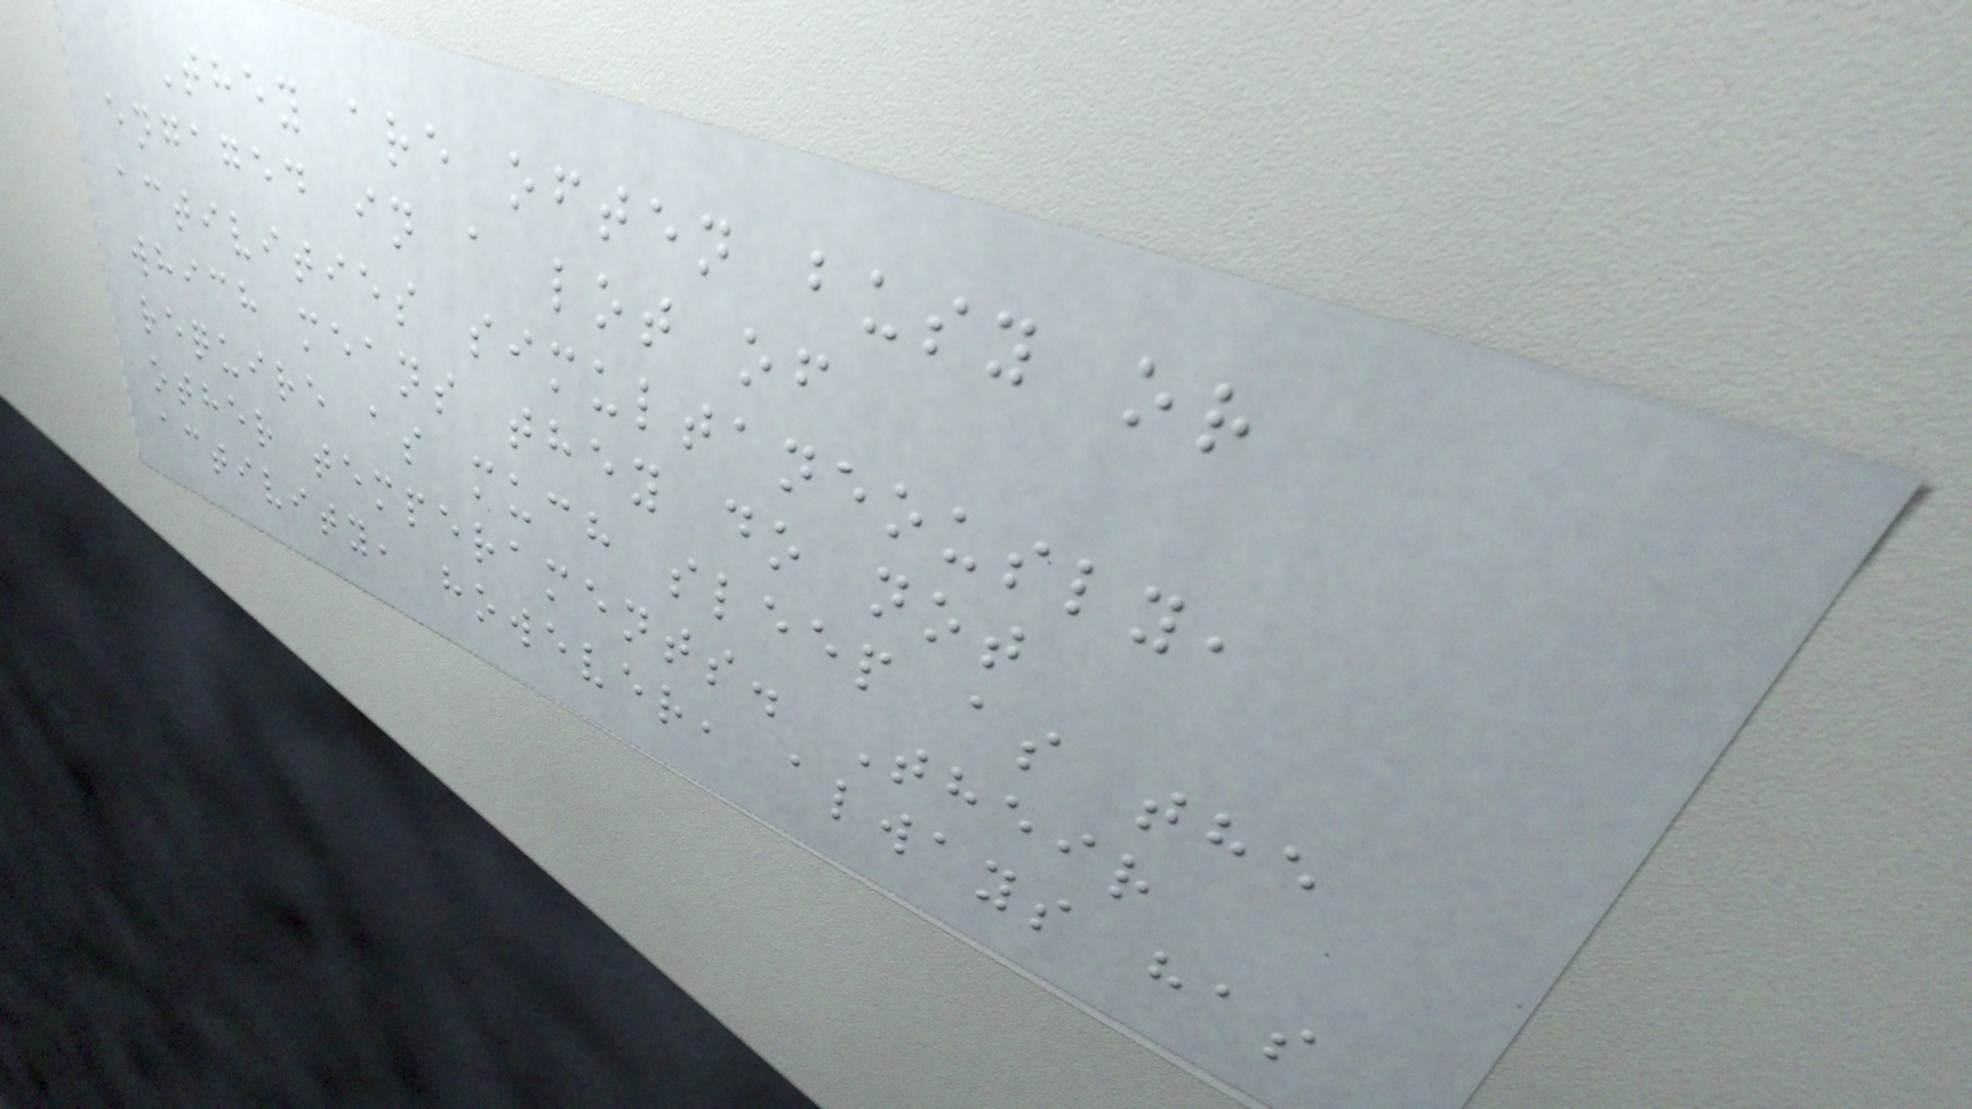They are often busy or
engaged in a lot of
activities simultaneously,
which means they do not
require as much sleep as the
other temperaments. Their
activity, however, always has
